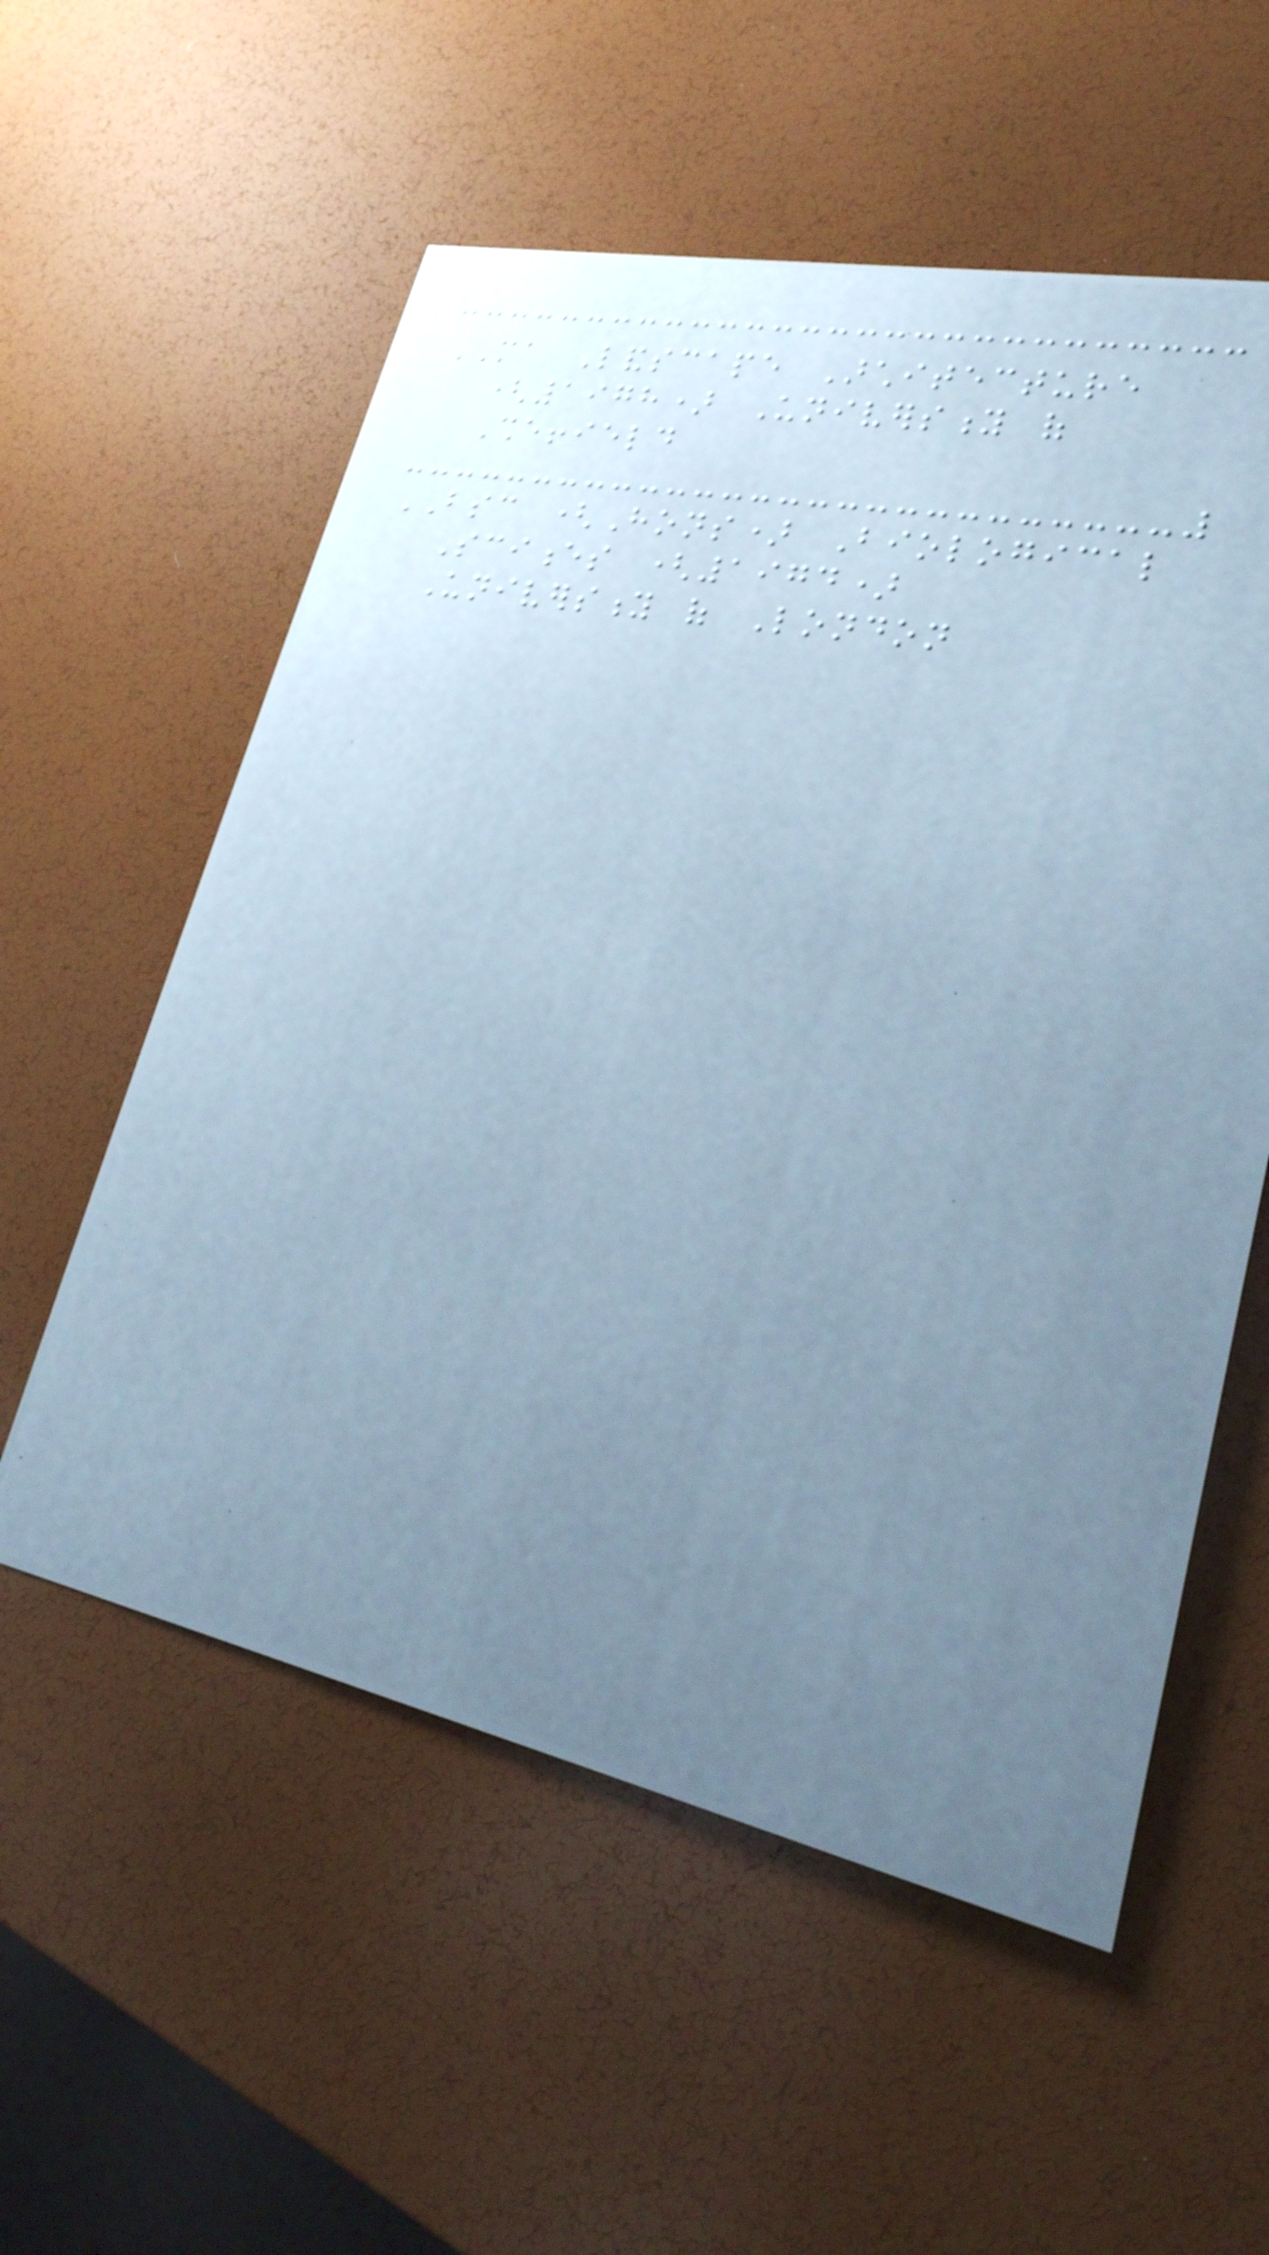MA Landscape Architecture
(1978) University of
Sheffield
BSC (Hons) Biological
Sciences (1974)
University of London
